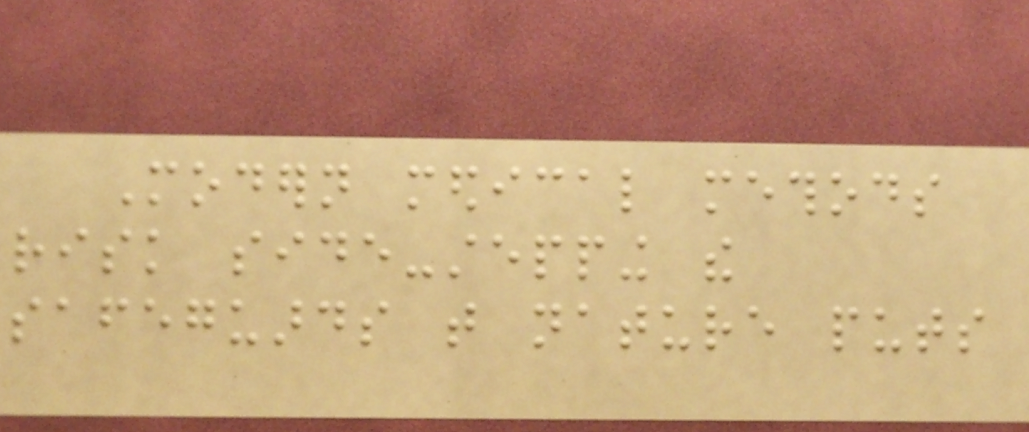Modern medical methods
risk side-stepping the
safeguards that nature puts
